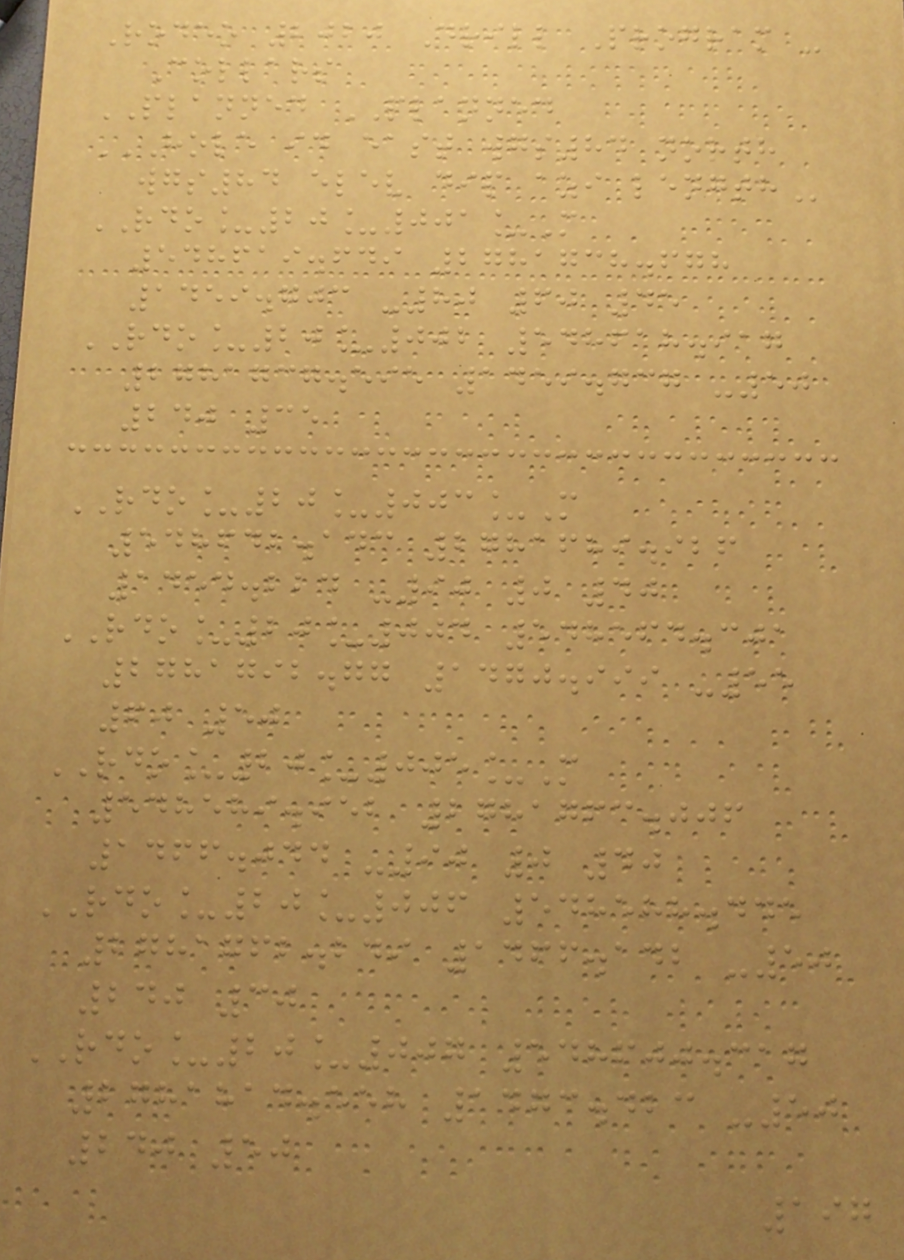Rodeo 2020 Drill Program -
Collars
PLANNED PLANNED
HOLE ID EAST WGS84 NORTH
WGS84 ELEV DIP AZI LENGTH
RDO_20_001_M
548619.649 2781738.678
1459.703 -80 60 45
RDO_20_002 548618.917
2781737.595 1459.737 -50
240 35
RDO_20_003_M
548642.143 2781689.926
1454.224 -90 0 40
RDO_20_004 548564.301
2781792.77 1470.999 -55
60 50
RDO_20_005_M
548589.952 2781763.006
1466.044 -90 0 40
RDO_20_006 548588.445
2781762.249 1466.142 -50
240 30
RDO_20_007 548600.317
2781814.558 1473.423 -50
240 50
197
